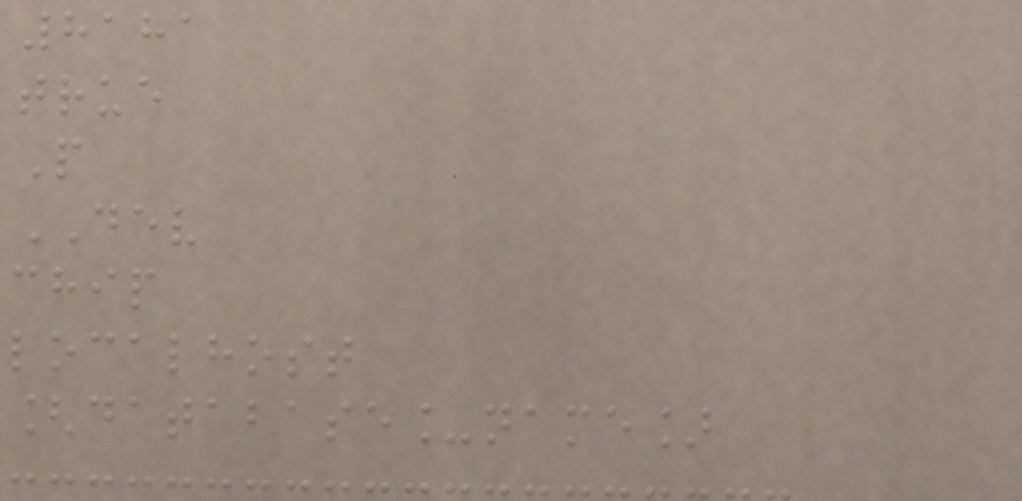8181
true
P
DEV
chip
localhost
[database_name]
